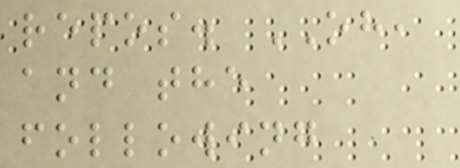repos. OH,
and the
following
